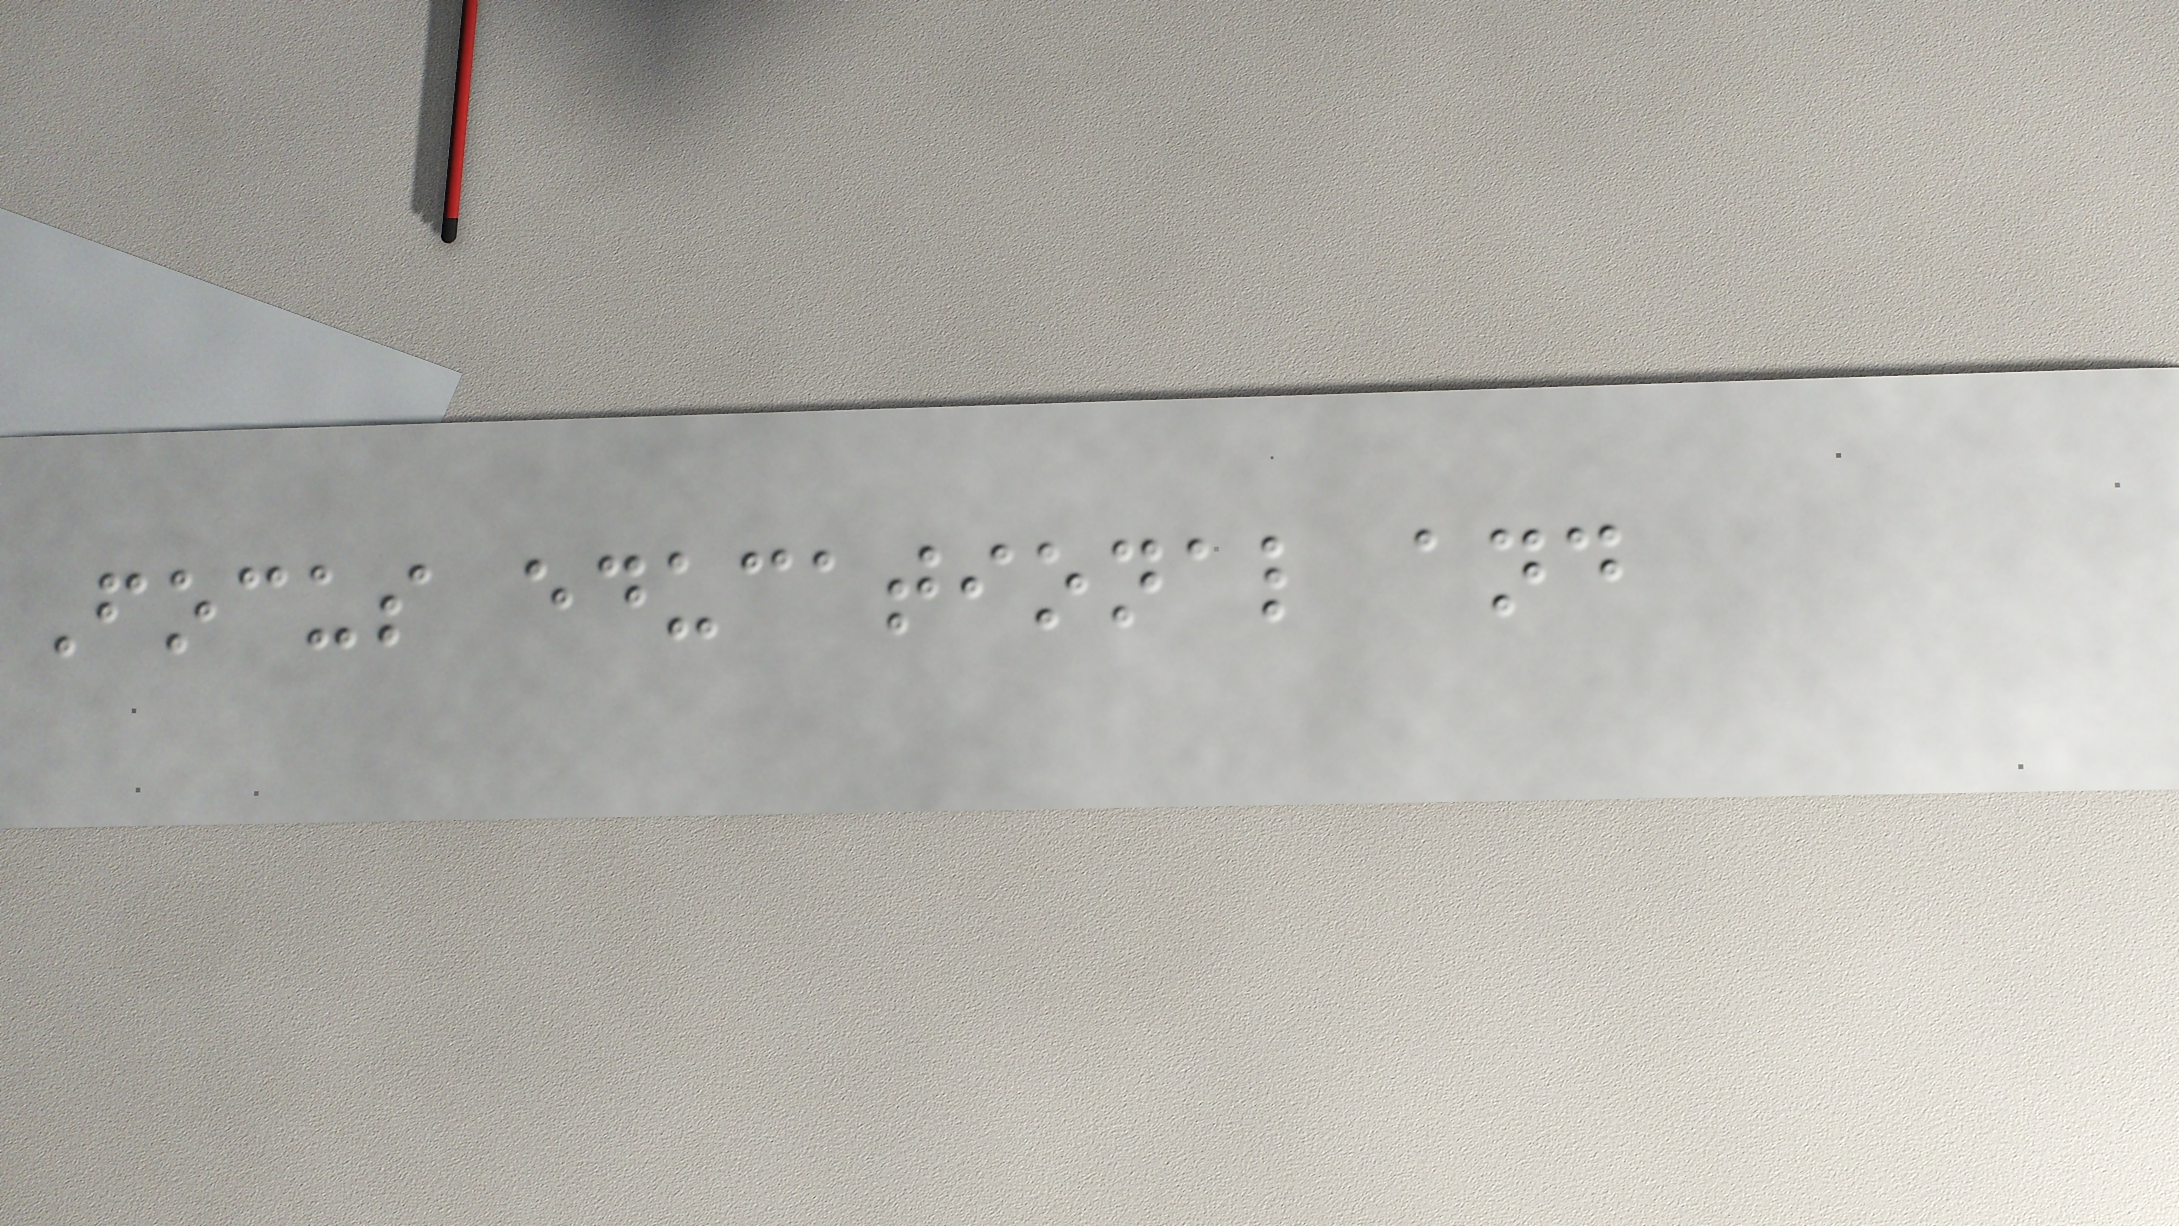Focus educational and
